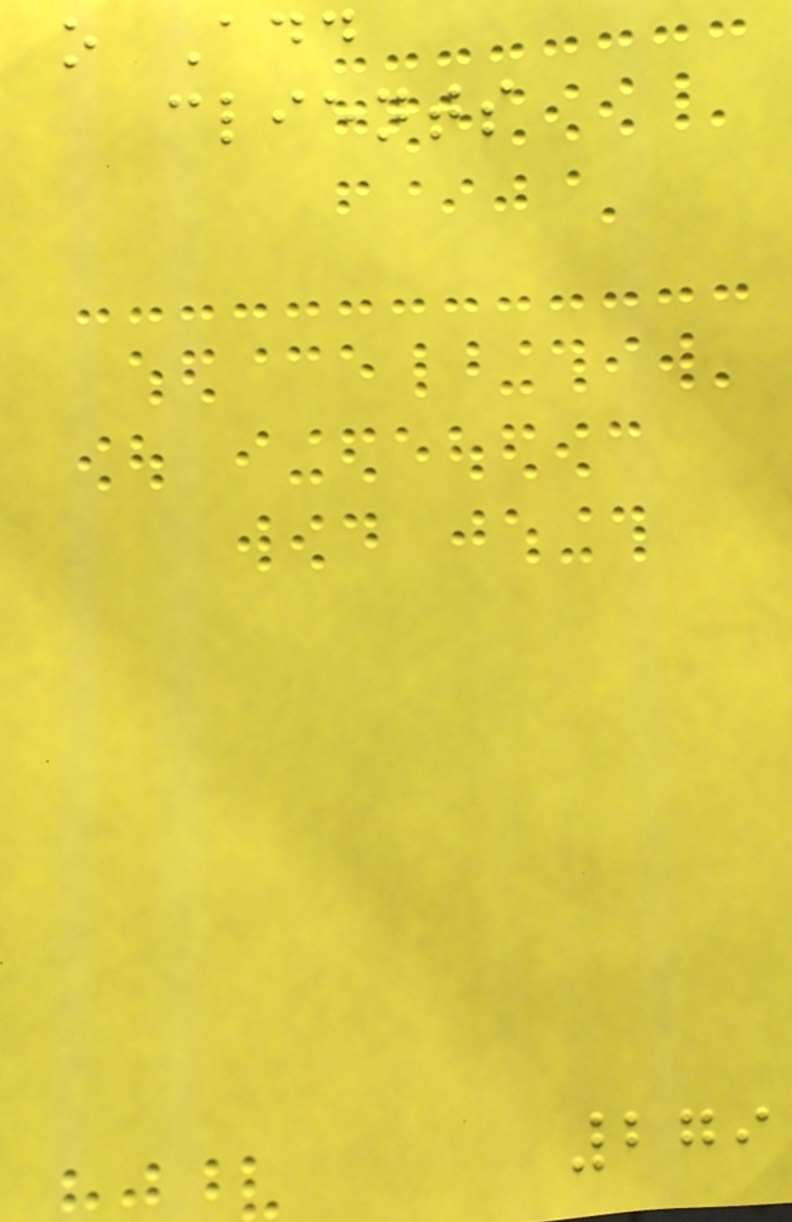o Add
clients
279
